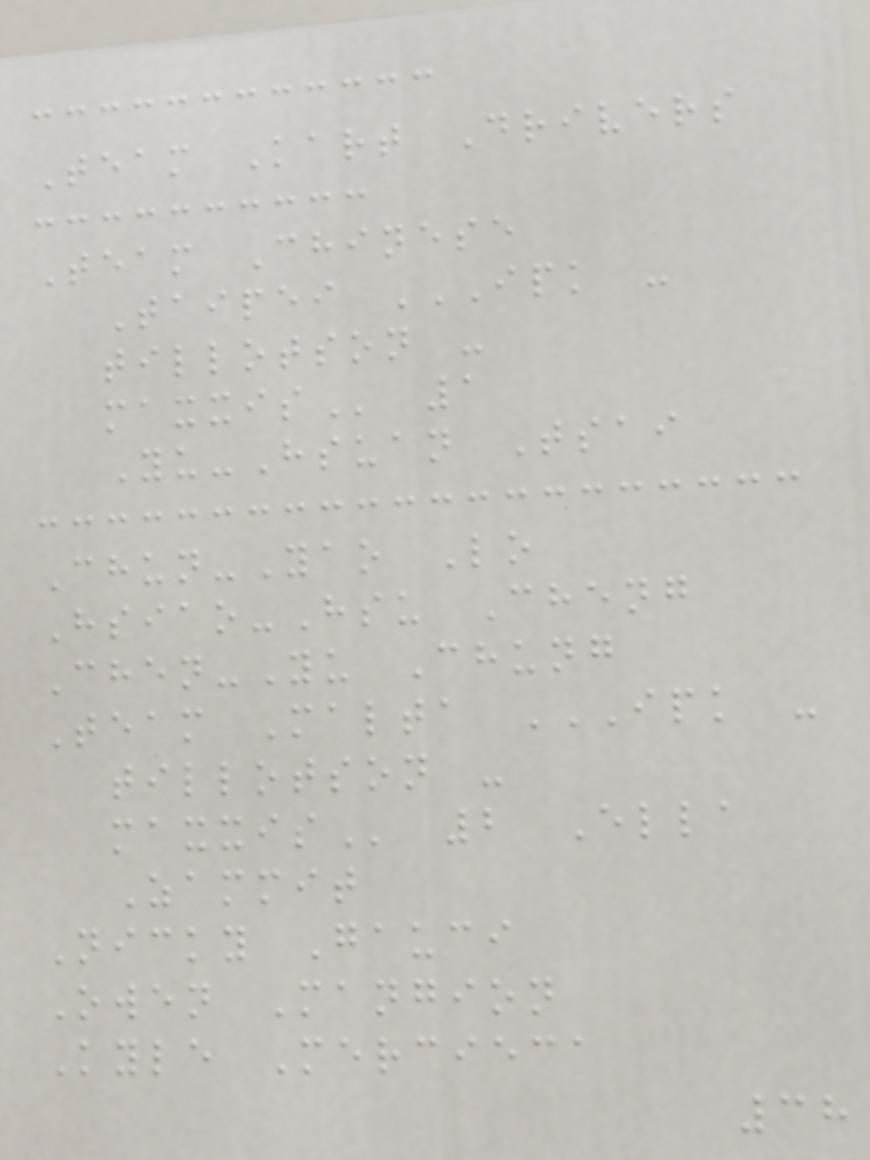Team Kart Drivers
Team Chinese
Taipei IPK -
TILLOTSON -
MAXXIS 1
Yu-Hsuan Tsai
Chun-Yao Lo
Hsiao-Hsu Cheng
Chen-Yu Chung
Team Malta IPK -
TILLOTSON -
MAXXIS 2 Ella
Zammit
Nicky Gauci
Owen Mangion
Kyle Mercieca
38
